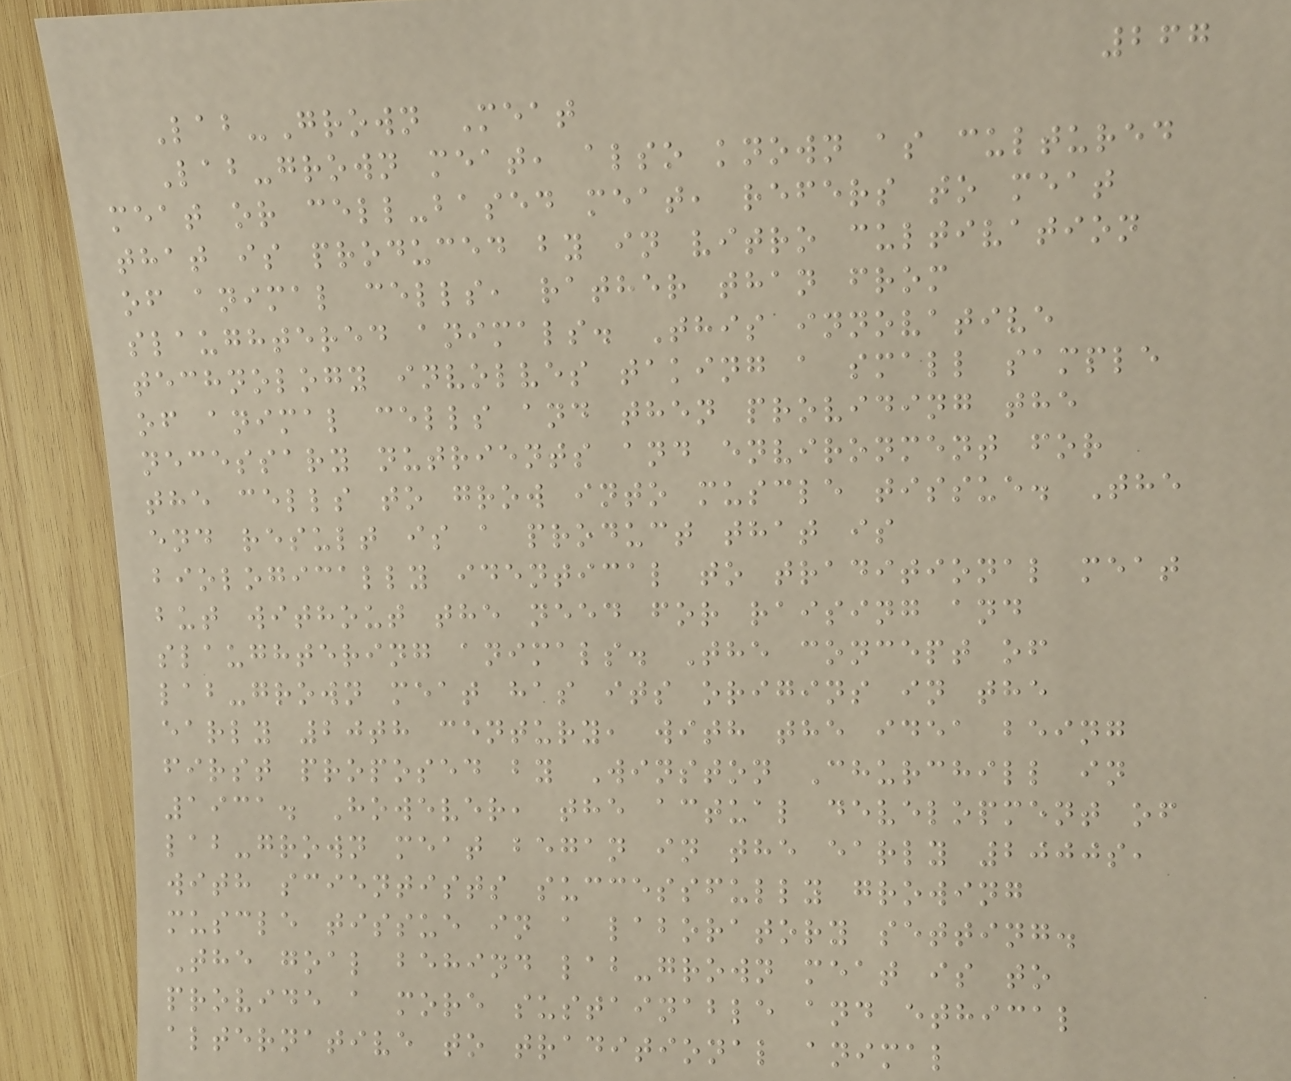267
Lab-Grown Meat
Lab-grown meat, also known as cultured
meat or cell-based meat, refers to meat
that is produced by in vitro cultivation
of animal cells, rather than from
slaughtered animals. This innovative
technology involves taking a small sample
of animal cells and then providing the
necessary nutrients and environment for
the cells to grow into muscle tissue. The
end result is a product that is
biologically identical to traditional meat
but without the need for raising and
slaughtering animals. The concept of
lab-grown meat has its origins in the
early 20th century, with the idea being
first proposed by Winston Churchill in
1931. However, the actual development of
lab-grown meat began in the early 2000s,
with scientists successfully growing
muscle tissue in a laboratory setting.
The goal behind lab-grown meat is to
provide a more sustainable and ethical
alternative to traditional animal
